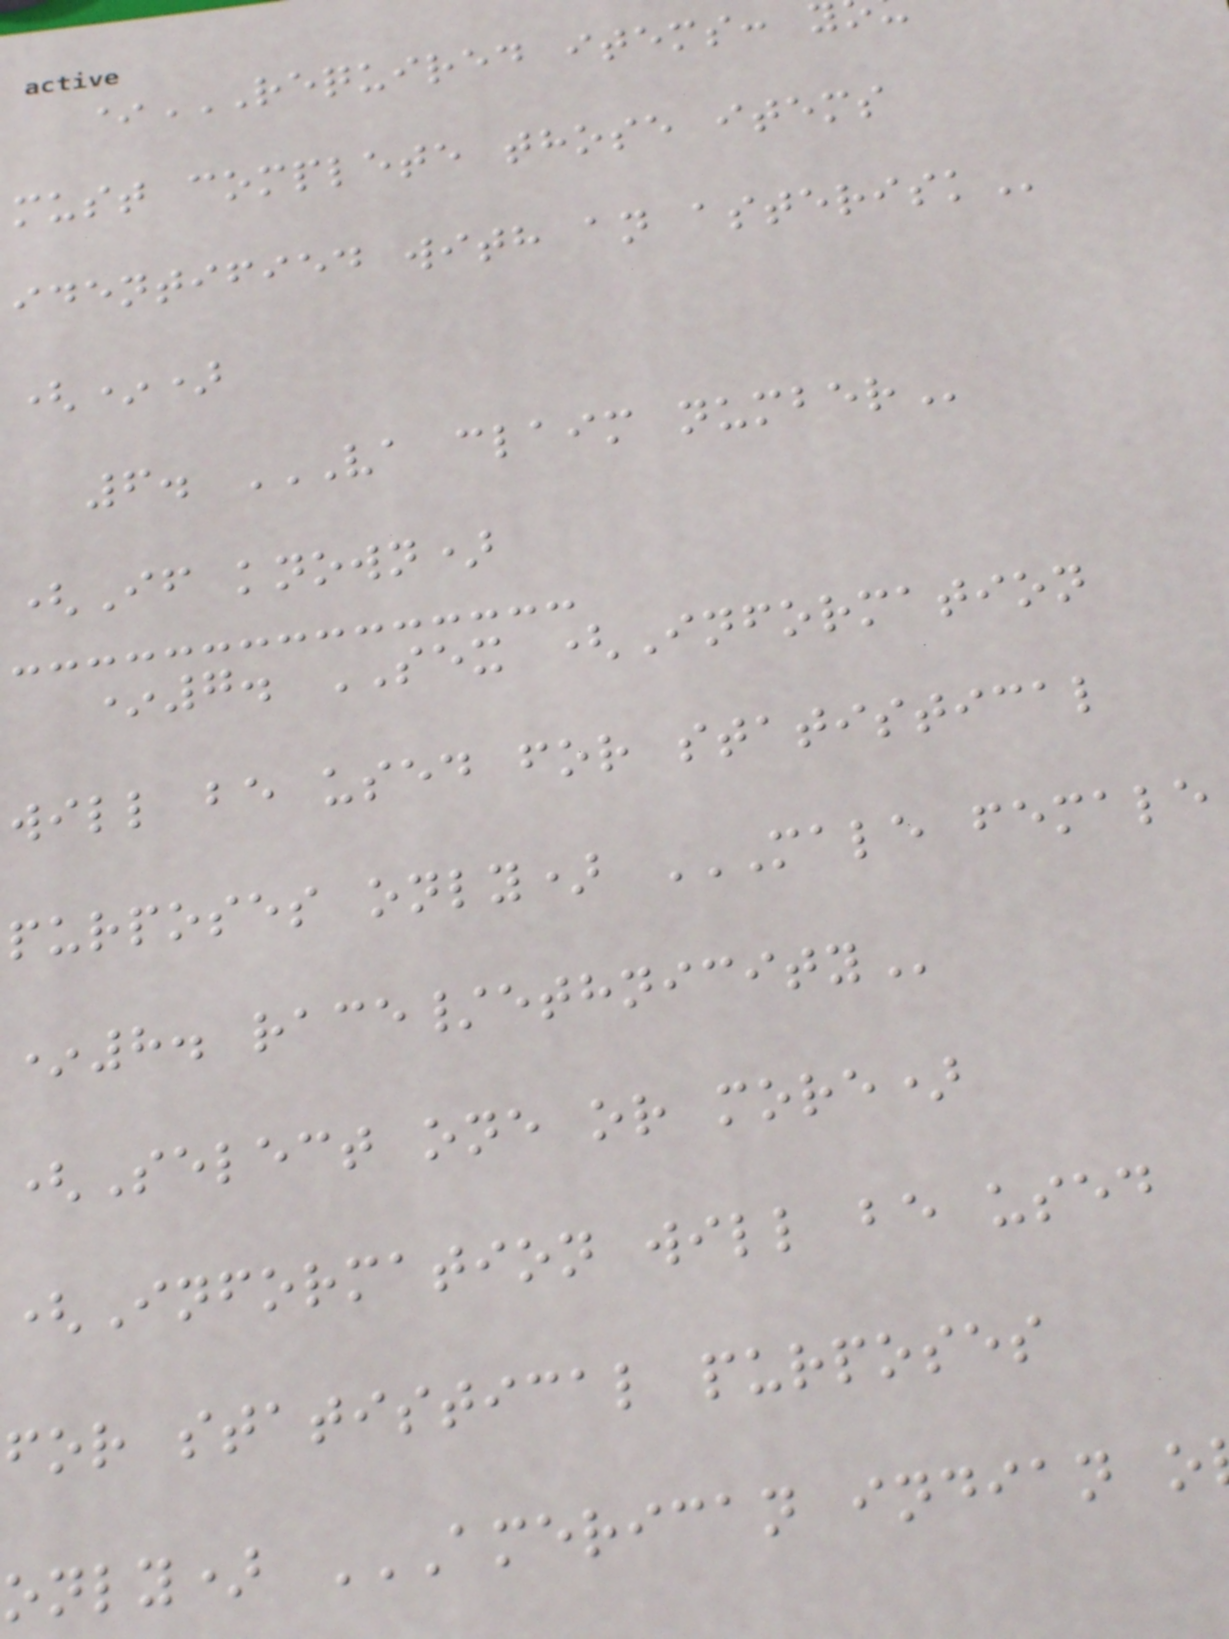must complete those items
identified with an
(*)
6. VA CLAIM NUMBER
(If known)
*7. SEX (Information
will be used for statistical
purposes only) MALE FEMALE
(Select one or more)
(Information will be used
for statistical purposes
